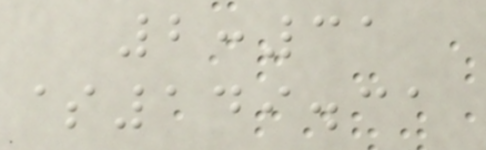2:31
$149.31
